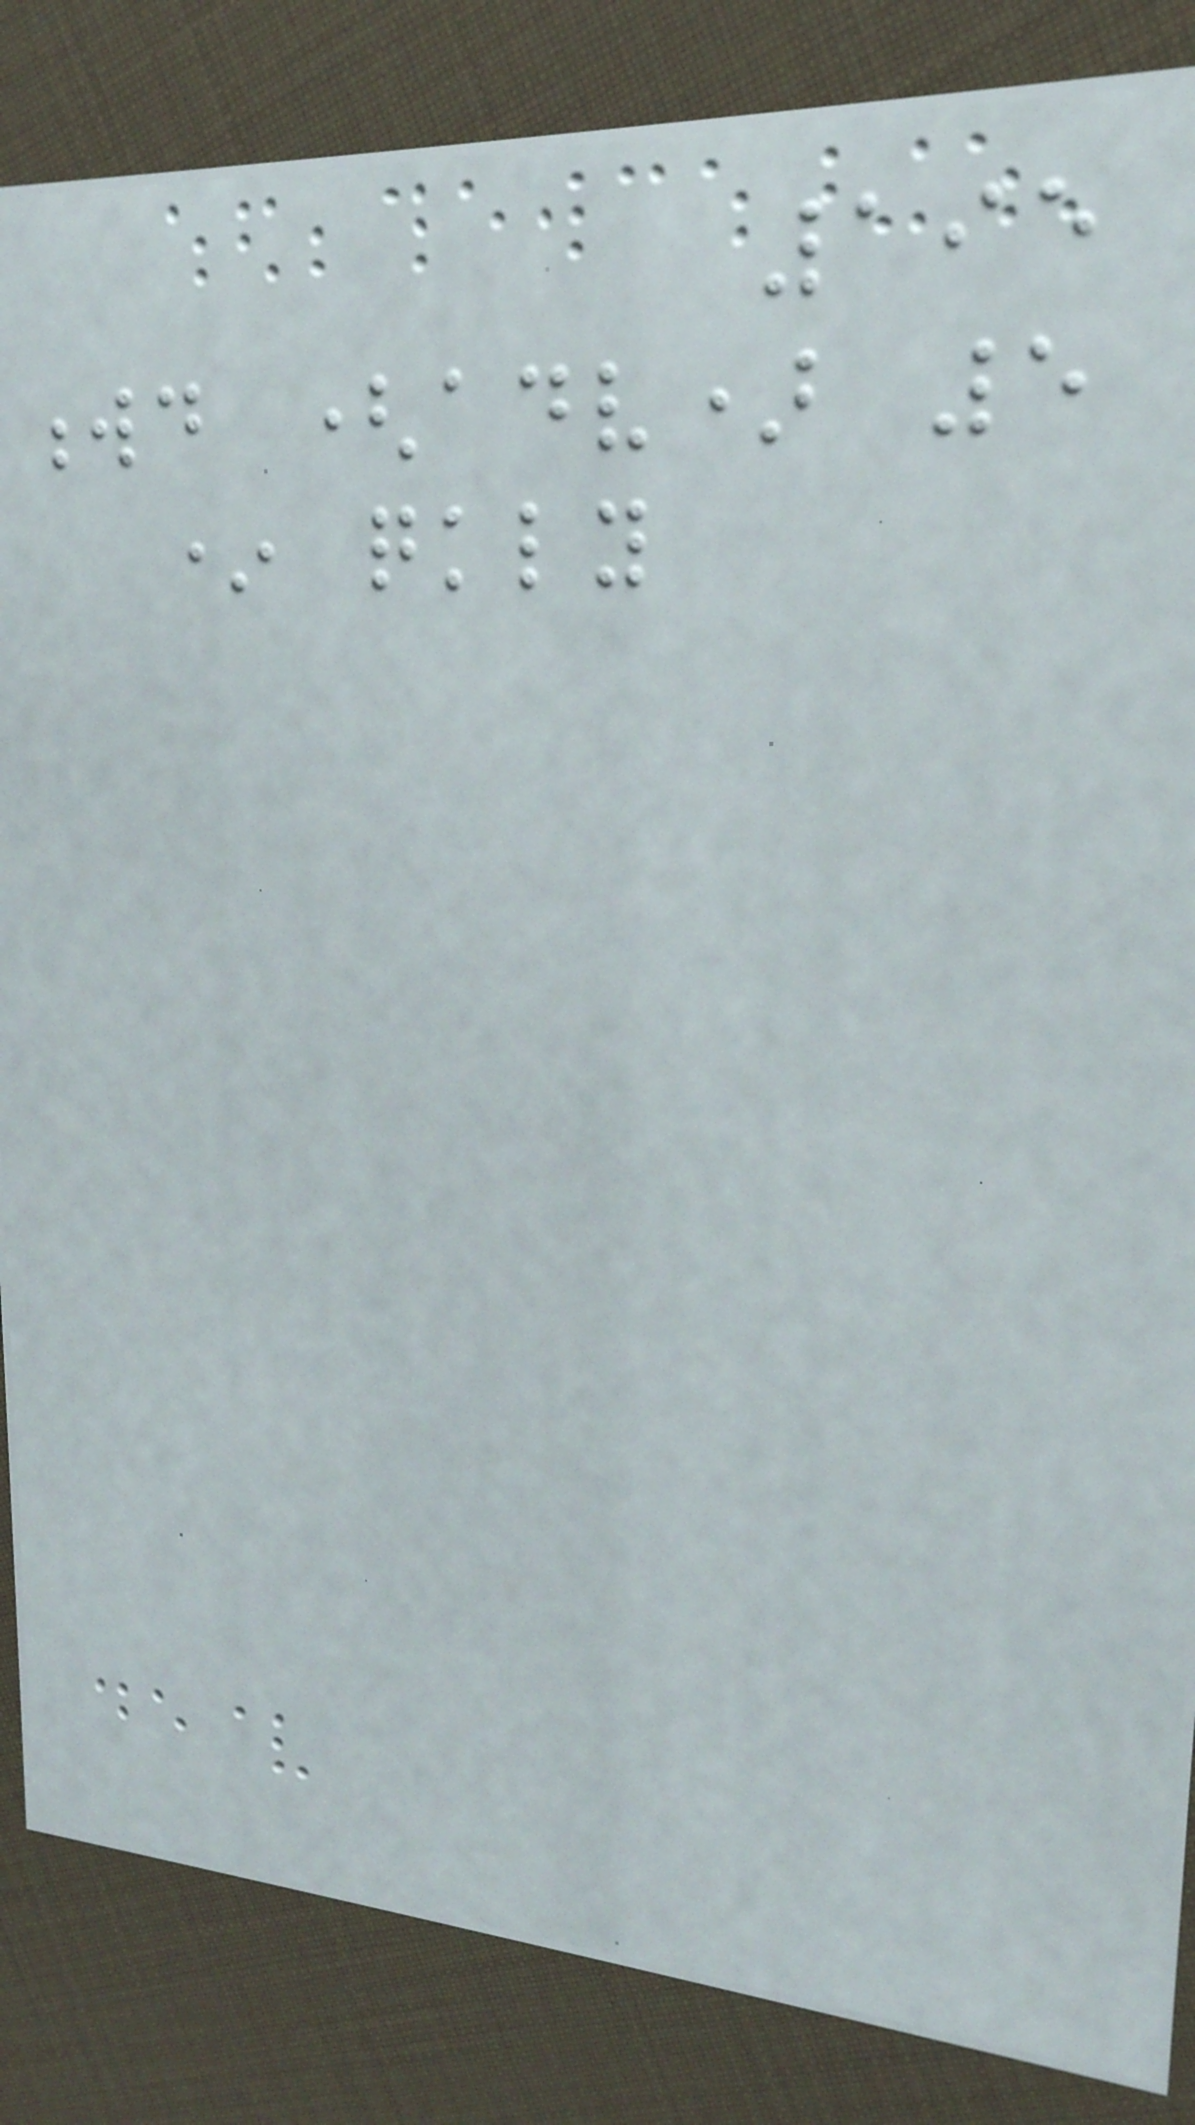195
wd (adv) 5
* quickly
